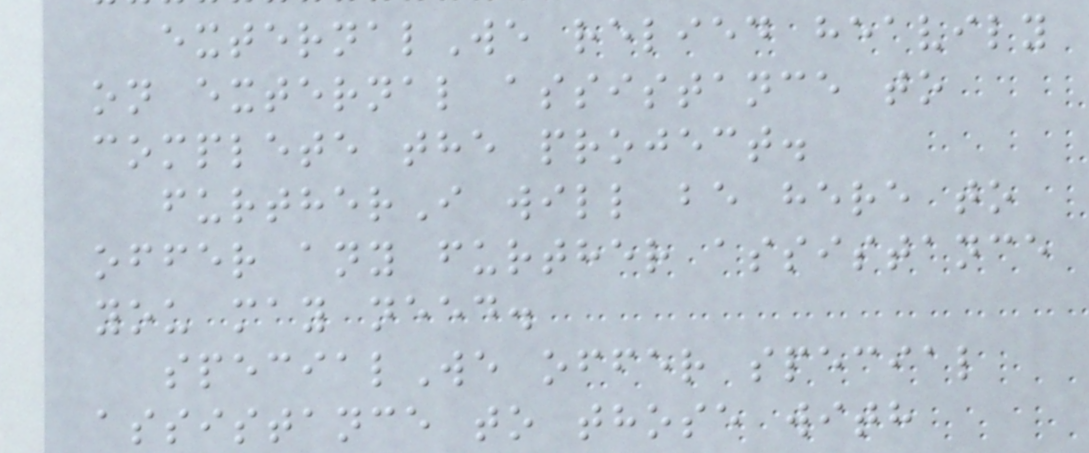externalWe relied heavily
on external assistance to
complete the project.
furtherI will be here to
offer any further assistance
you may need.
specialWe offer special
assistance to those with
